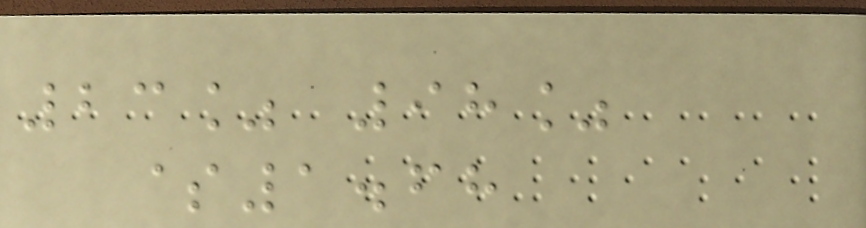23% 98%
$1.68
